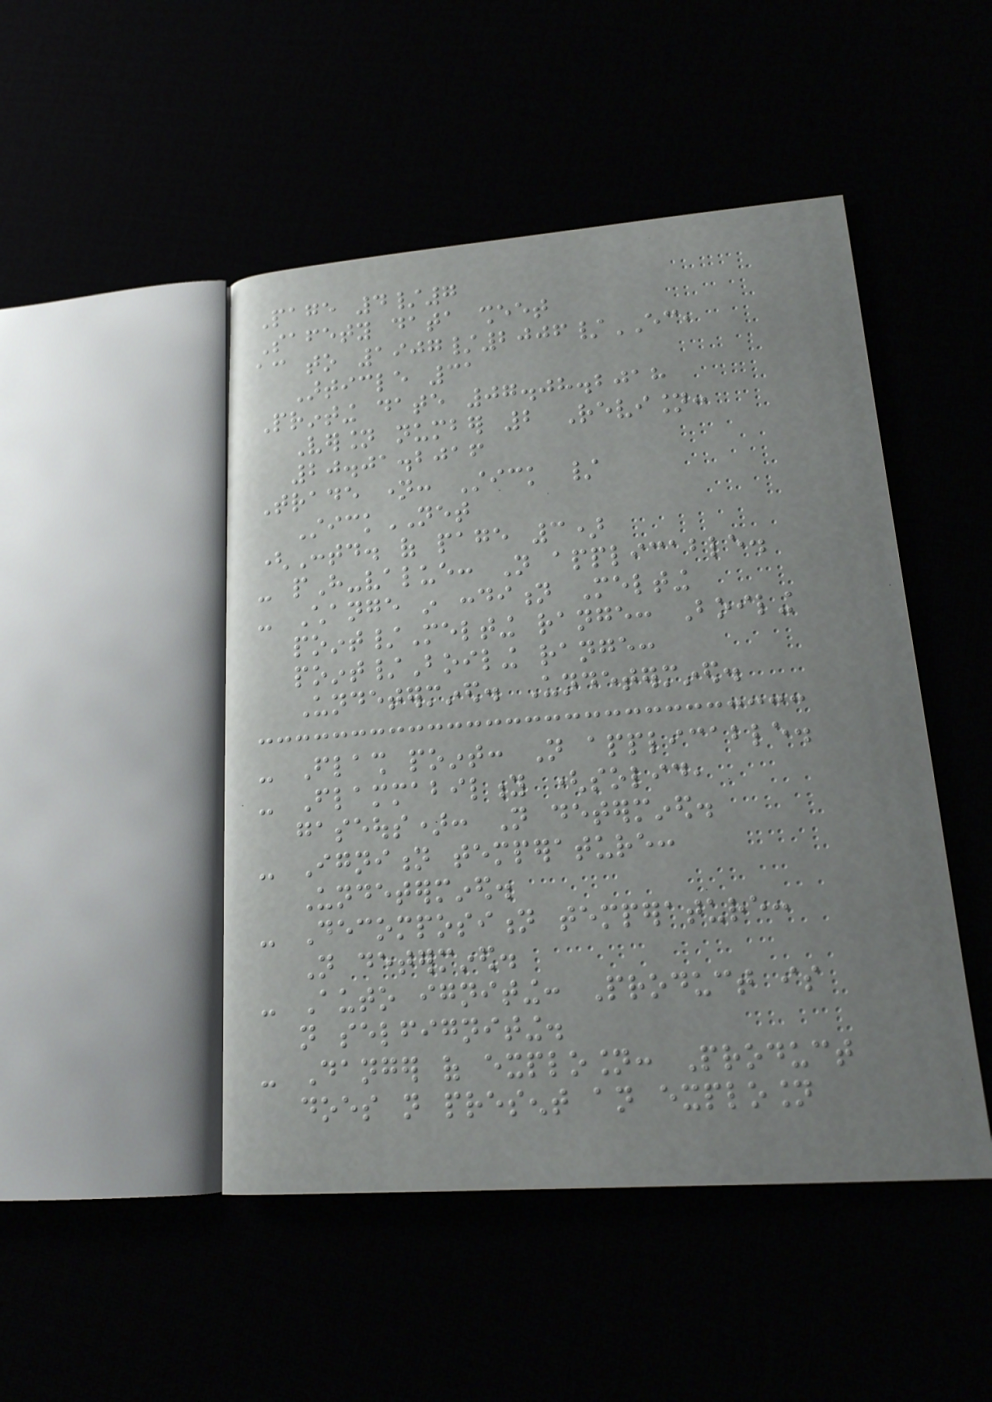Page 4/7
Safety data sheet
according to 1907/2006/EC,
Article 31
Printing date 07.08.2018
Version number 2 Revision:
20.01.2016
Trade name: Stick /
StickNET
(Contd. of page 3)
- pH-value: Not applicable.
- Change in condition Melting
point/Melting range: Boiling
point/Boiling range:
Undetermined. Undetermined.
- Flash point: Not applicable.
- Flammability (solid,
gaseous): Not determined.
- Ignition temperature:
Undetermined.
- Decomposition temperature:
Not determined.
- Auto igniting: Product is
not selfigniting.
- Danger of explosion: Product
does not present an explosion
